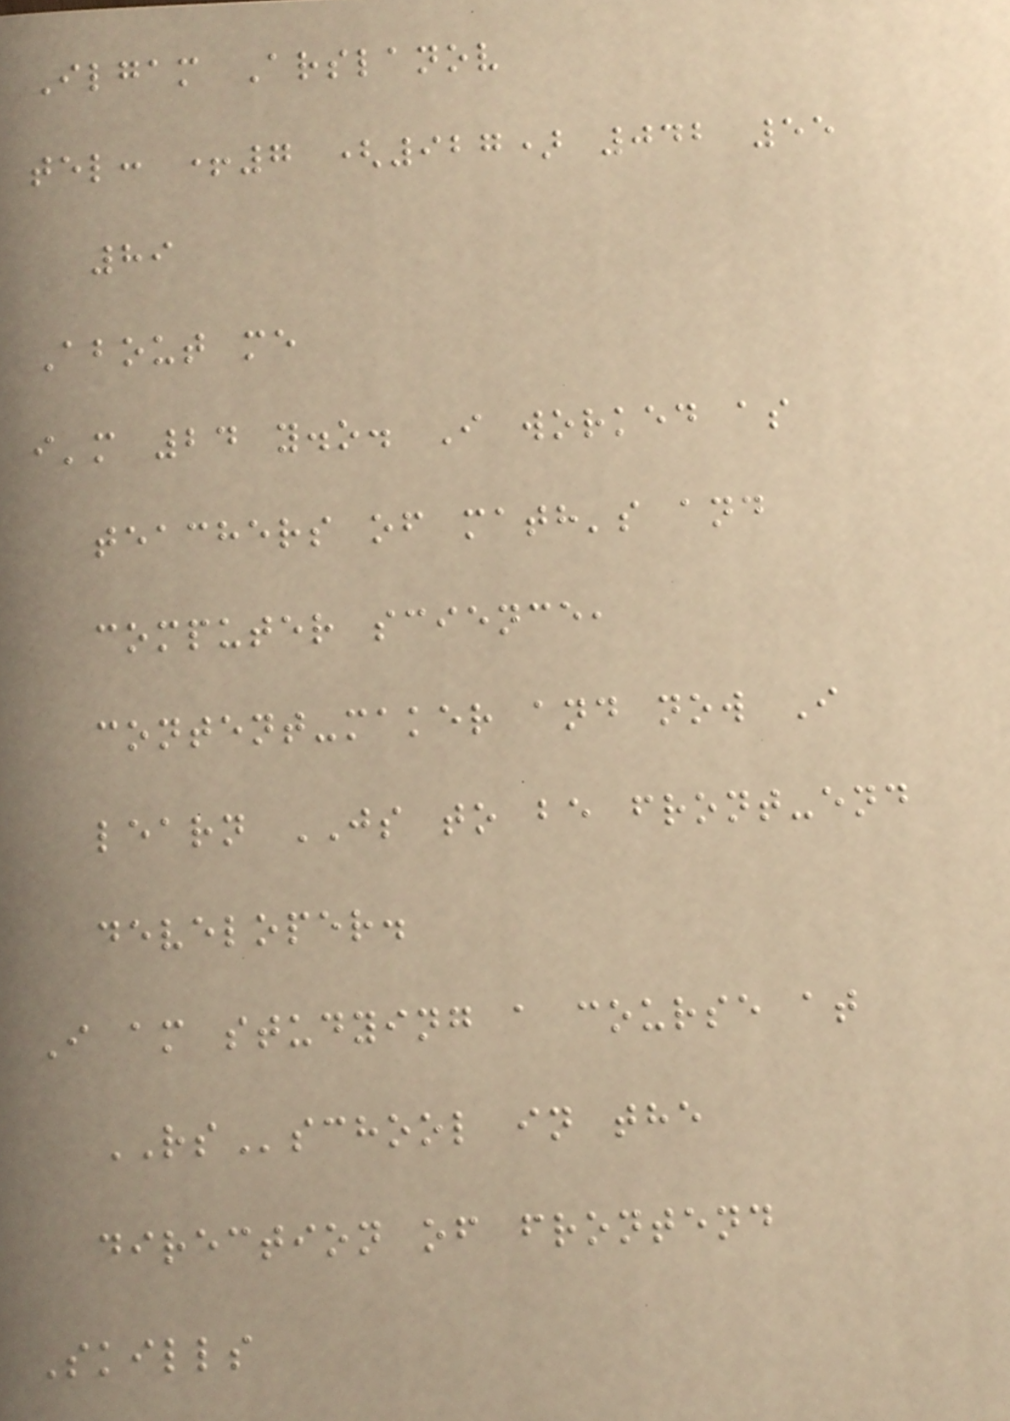Ilgam Arslanov
tel: +7 (927) 042 55
89
About me
i'm 24 y.o. I worked as
teachers of math's and
computer science,
content-maker and now I
learn JS to be front-end
developer.
I am studying a course at
RSschool in the
direction of frontend
Skills
